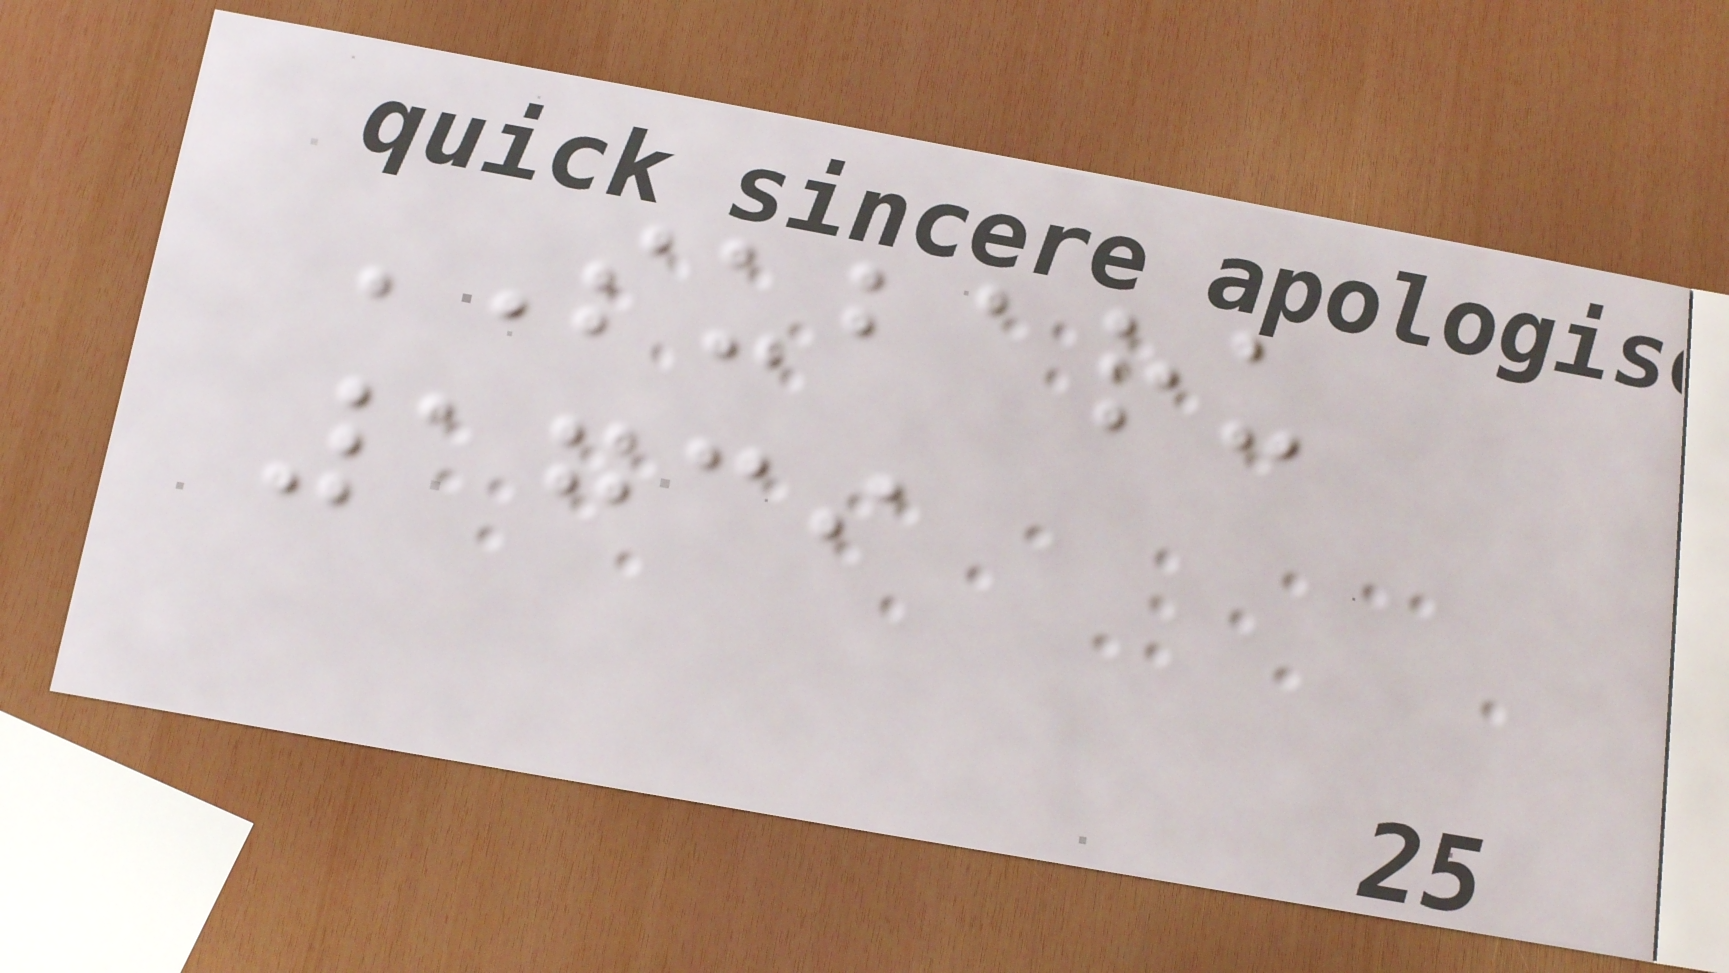SUBARU
1739
